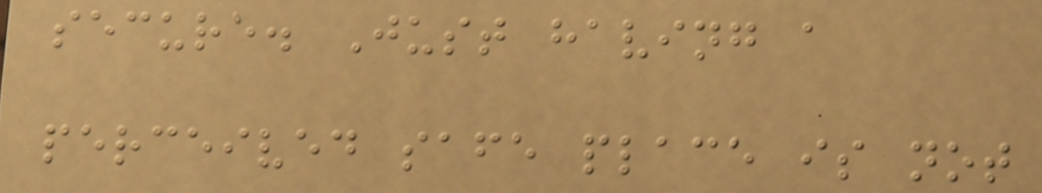secure. Just having a
perceived safe place is not
